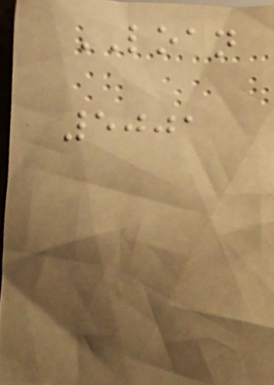LOAN
5001
